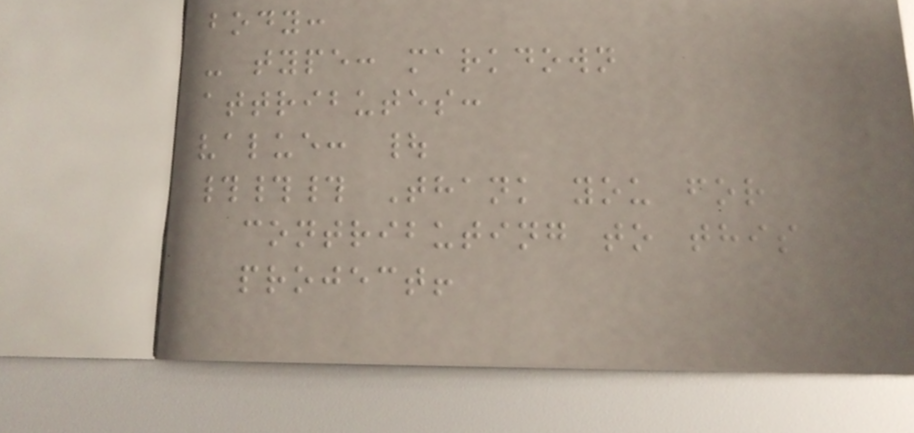body:
- type: markdown
attributes:
value: |
### Thank you for
contributing to this
project!
